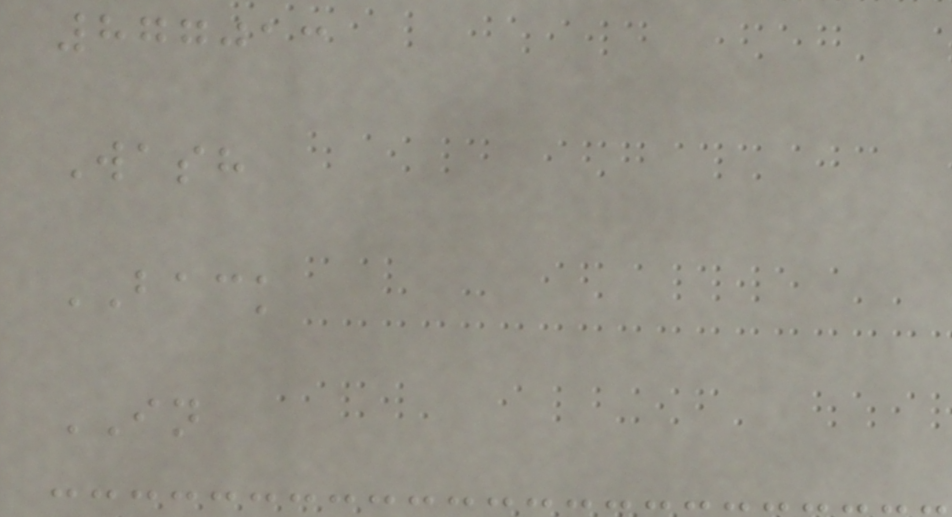877013
Wash
BACK
IN
